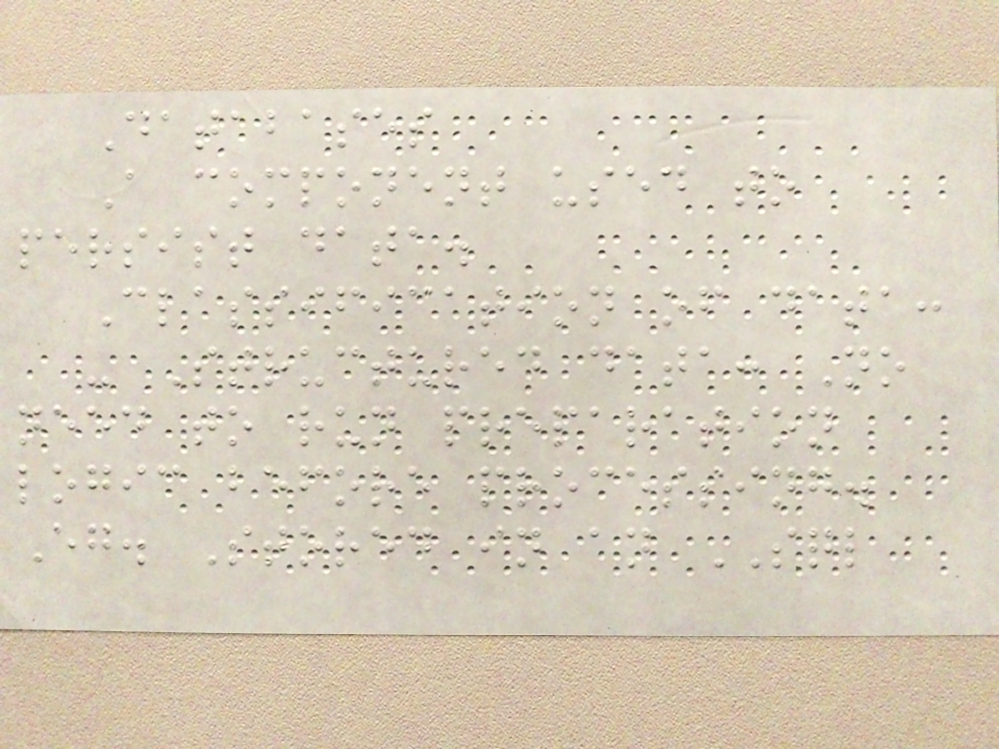Databases
A component used to
persist data.
Classification of data:
- Structured data: No
need to run preparation
logic before processing.
Eg. Stored in an SQL
